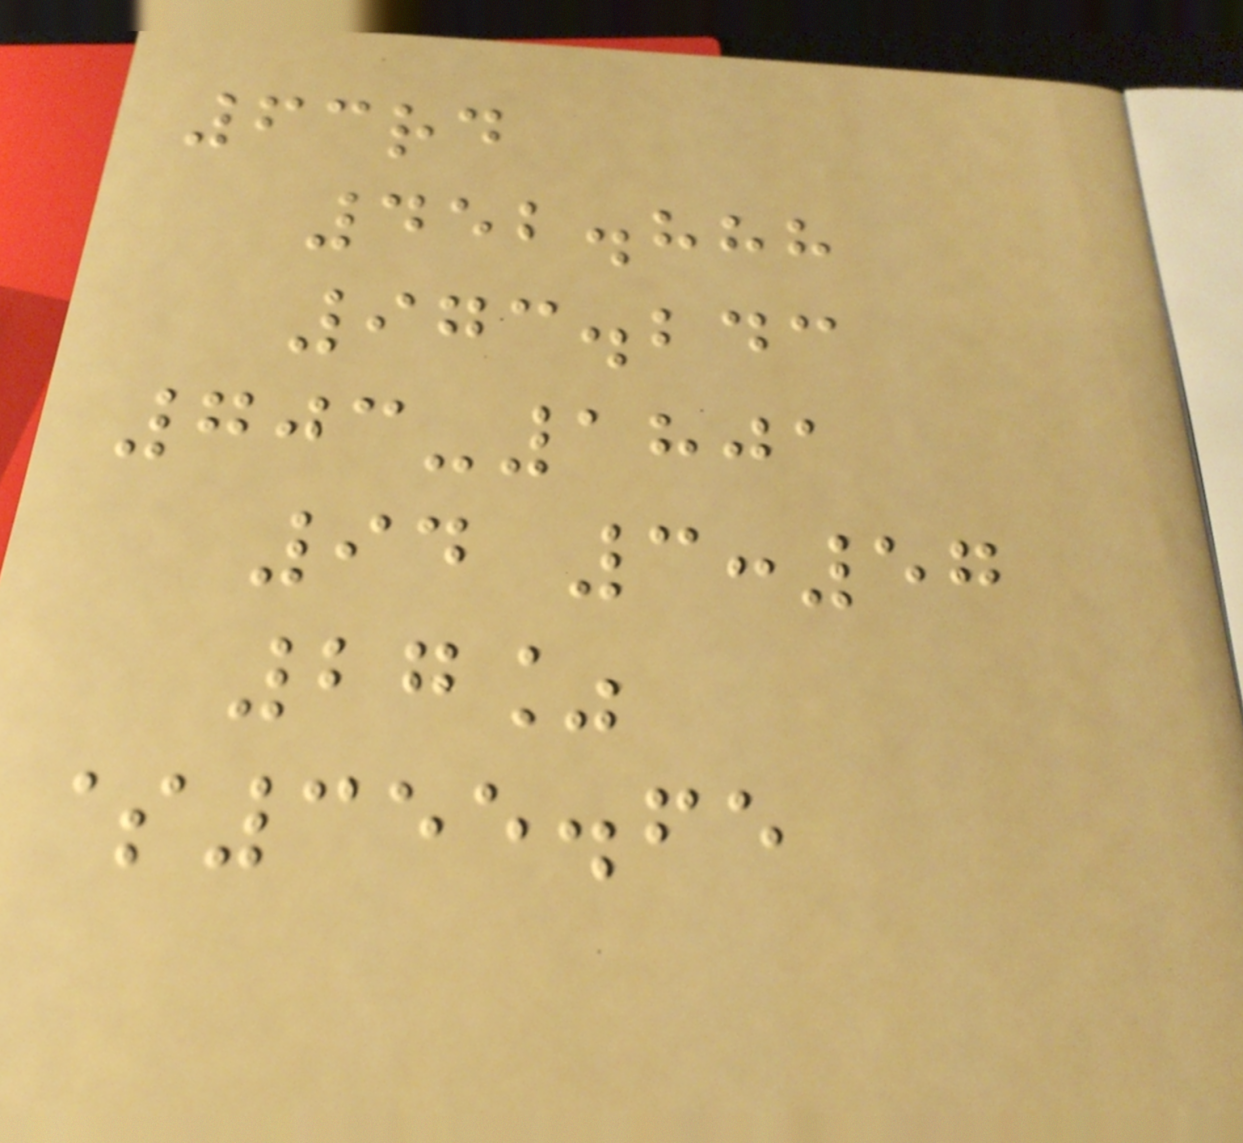63rd
452.888
973.243
703-1801
94 3:57
27%
$355.65
